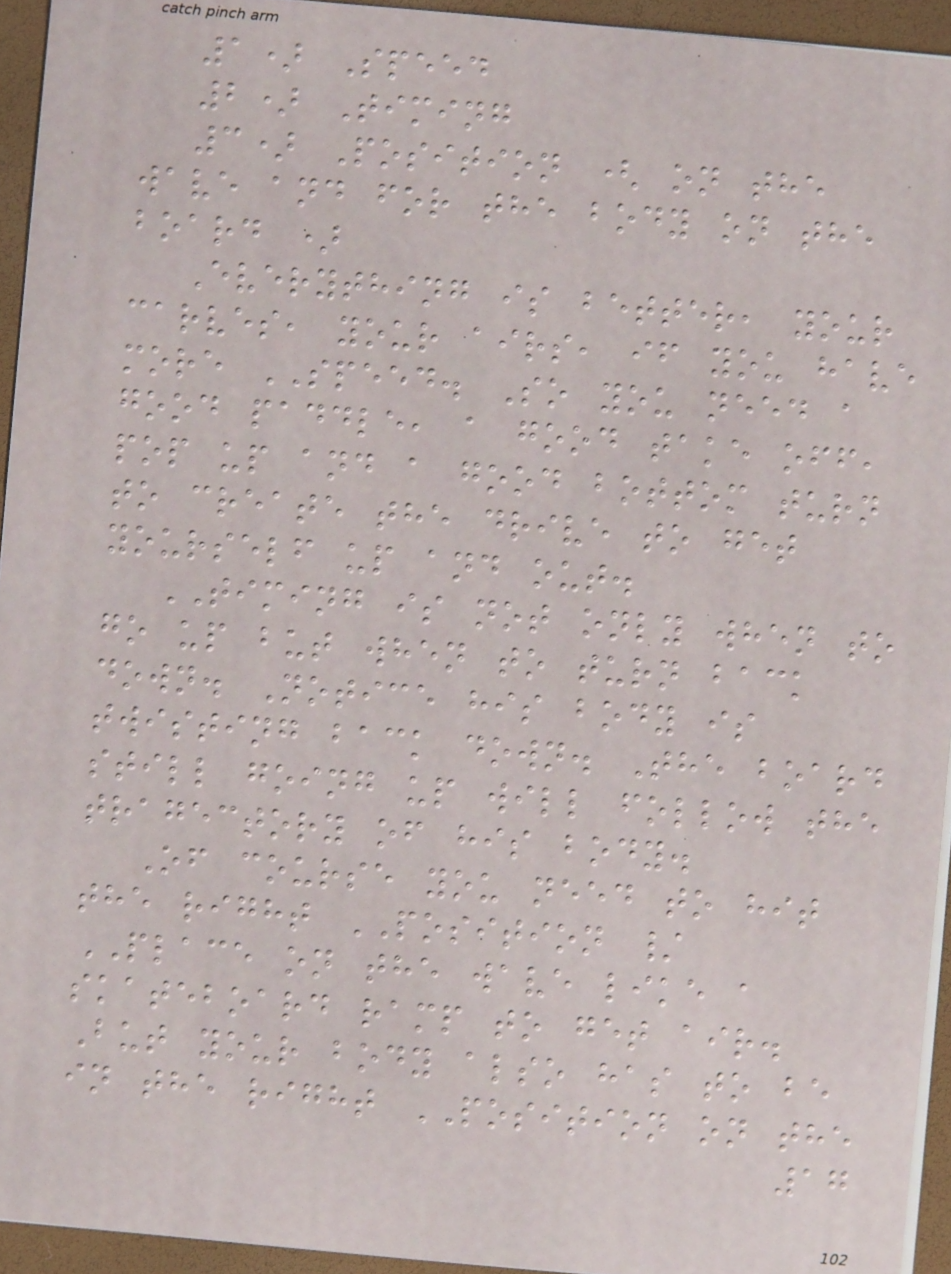1) Speed
2) Timing
3) Position ( on the
wave and for the body on the
board )
Everything is better, your
carves, your airs, if you have
more SPEED. So you need a
good paddle, a good take off,
pop up and a good bottom turn
to create the drive to get
yourself up and out.
TIMING is not only when to
go up but when to turn back
down. Notice his body is
twisting back down. The board
still going up will follow the
tragectory of his body.
Of course you need to hit
the right POSITION /
PLACE on the wave like a
skateboard ramp to get air.
But your body also has to be
in the right POSITION on the
17
